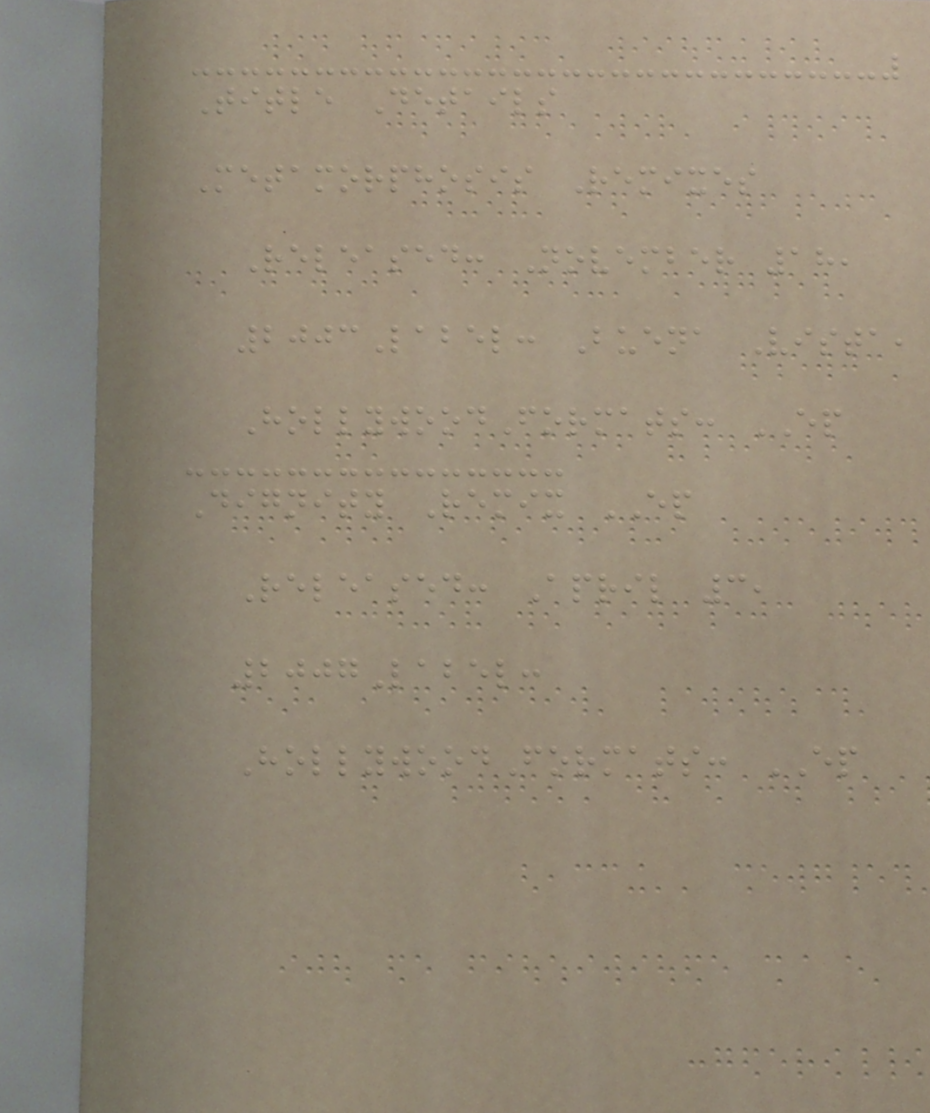Title Details
Metamorphosis Remixes
Released: November 18,
2003Label: Buena Vista,
HollywoodFormats: EP
Dignity Remix EP
Released: April 3,
2007Label:
HollywoodFormats: EP
